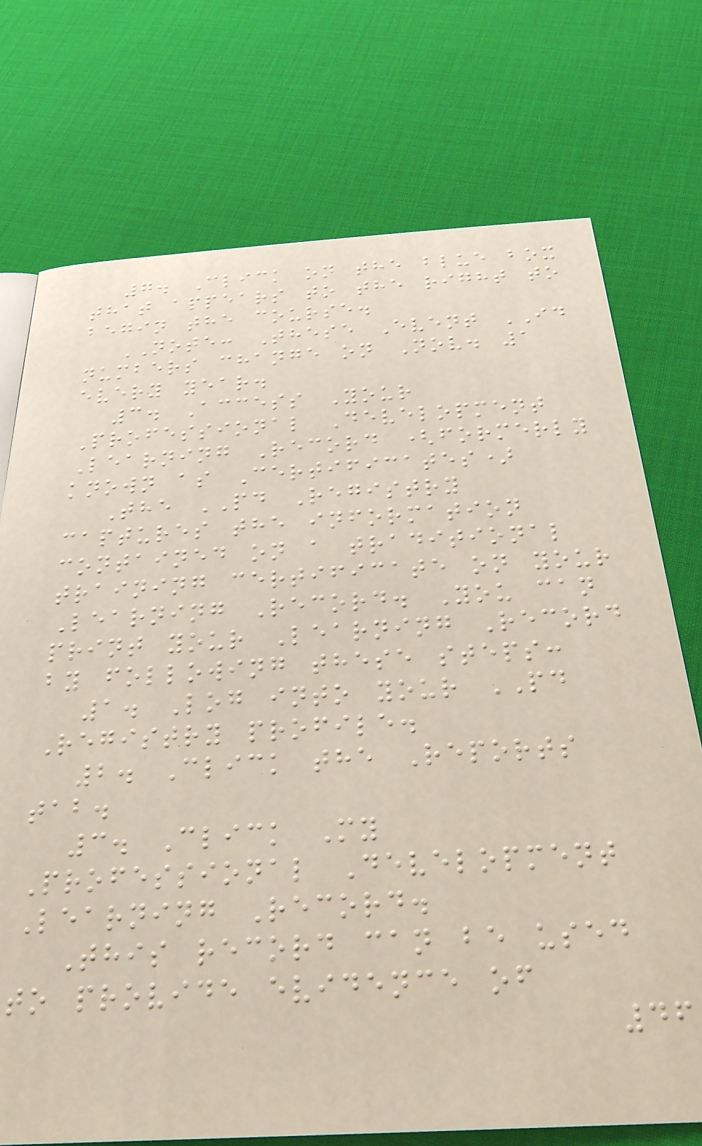7. Click on the blue box
that appears to the right to
begin the course.
NOTE: These Event ID
numbers change on Nov. 1
every year.
3. Access Your
Professional Development
Learning Record (formerly
known as Certificates)
The PD Registry
captures the information
contained on a traditional
training certificate on your
Learning Record. You can
print your Learning Record
by following these steps:
1. Log into your PD
Registry profile.
2. Click the Reports
tab.
3. Click My
Professional Development
Learning Record.
This record can be used
to provide evidence of
46
